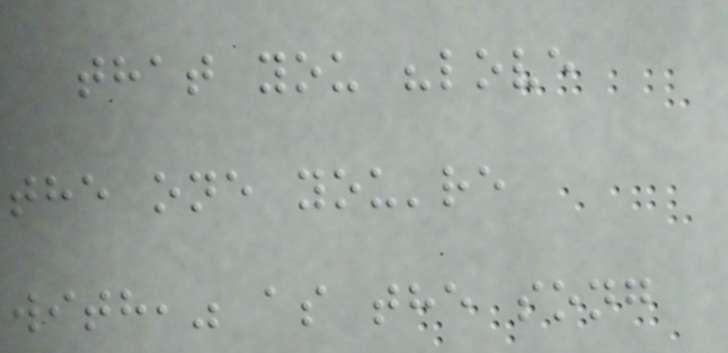that you "love
the one you're
with," as the song
